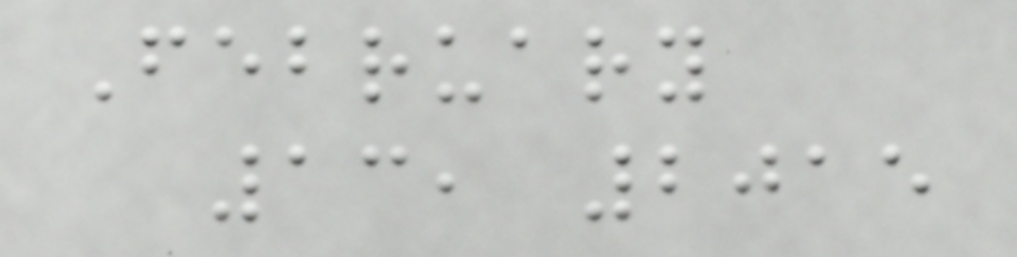February
13, 2015
